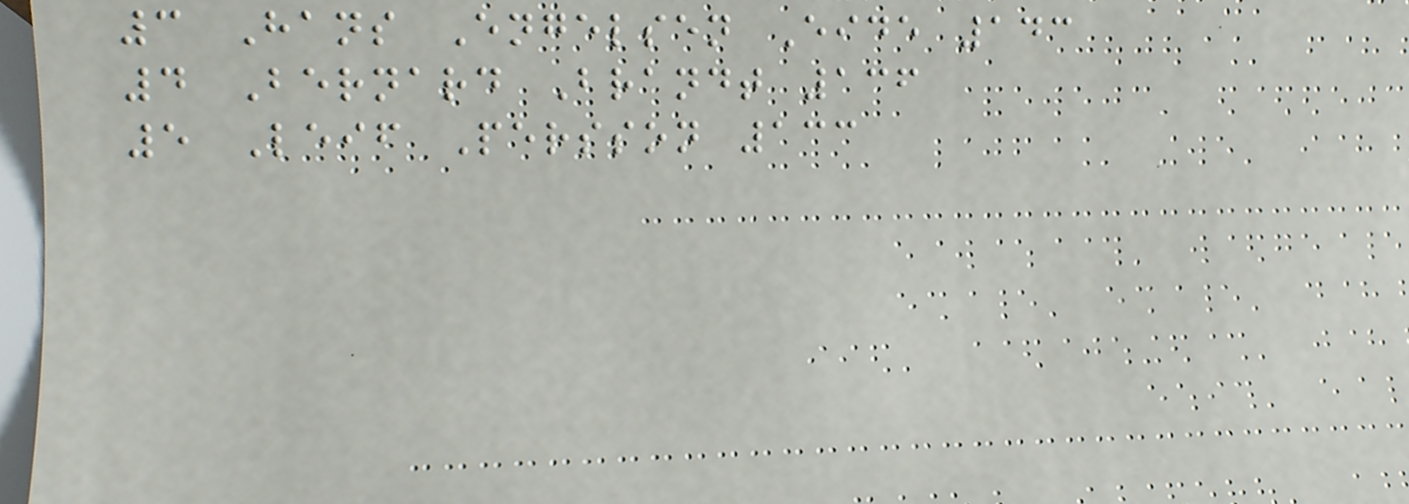3 Hans Engelsen Eide 143
4 Bernard Brandt 136
5 Leif Persson 133
